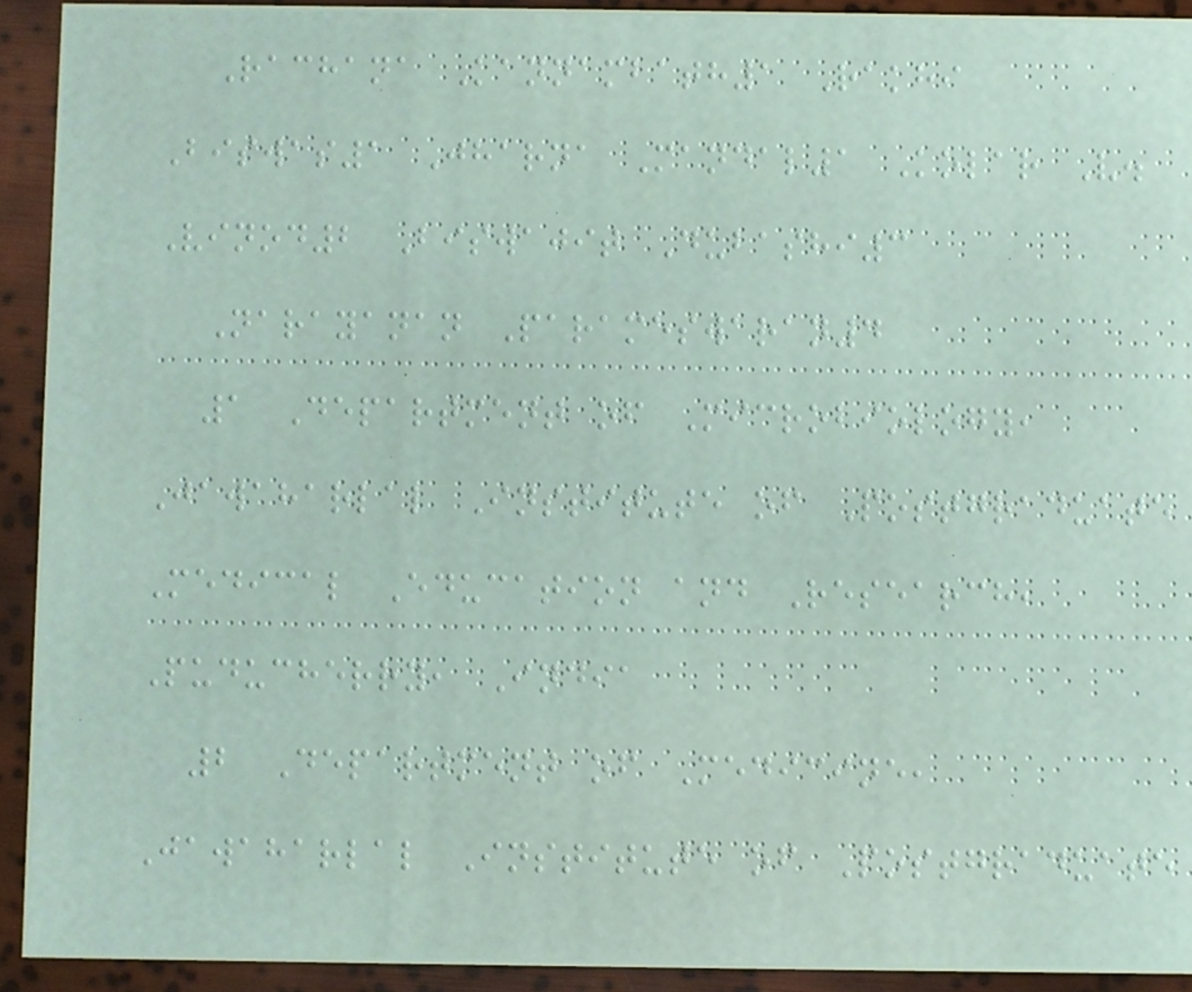Rachana Kannambath1 Rakhi
Biswas1 Jharna Mandal1 Kolar V.
Vinod2 Biswajit Dubashi3
Narayanan Parameswaran4
1 Department of Microbiology,
Jawaharlal Institute of Postgraduate
Medical Education and Research,
Puducherry, India
2 Department of Medicine,
Jawaharlal Institute of Postgraduate
